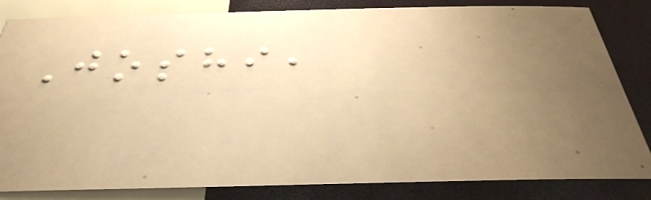Joshi,
